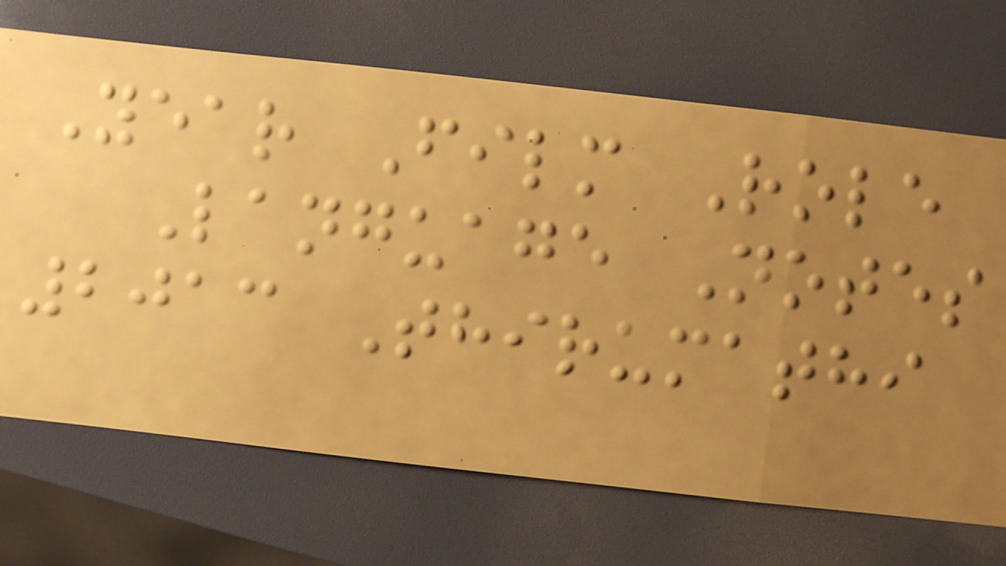Year Film Role
Language Notes
2013 Thirumathi
